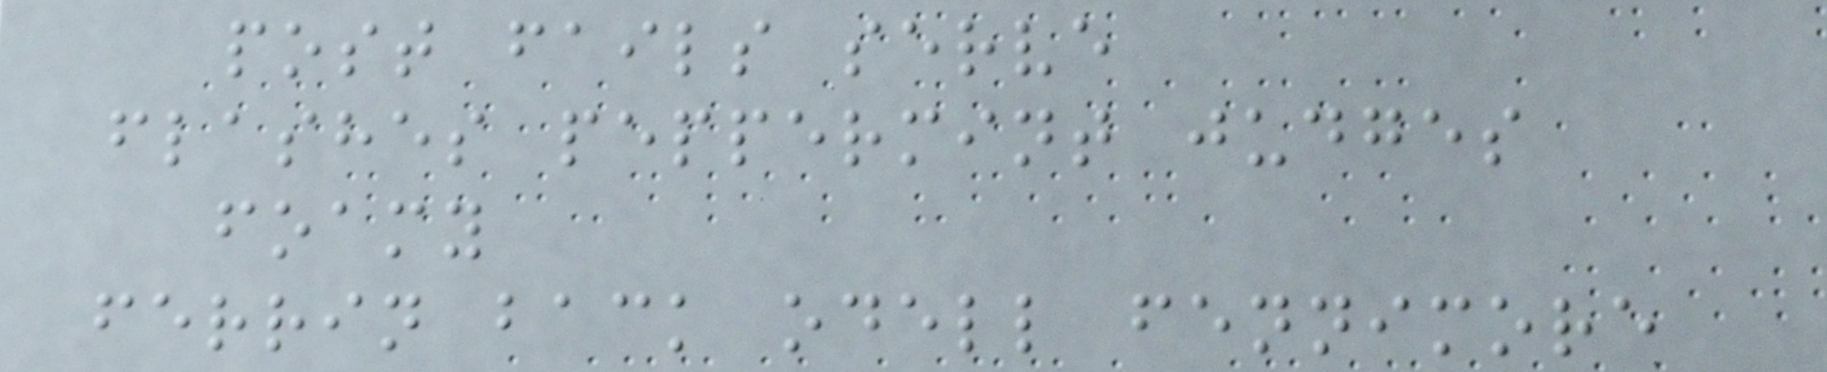post fails serve
flashes peppermint judges
foamy
ferrin back odell fennimore
